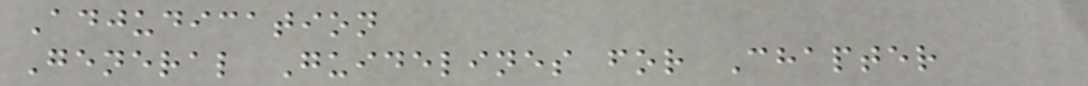Adjudication
General Guidelines for Chapter
